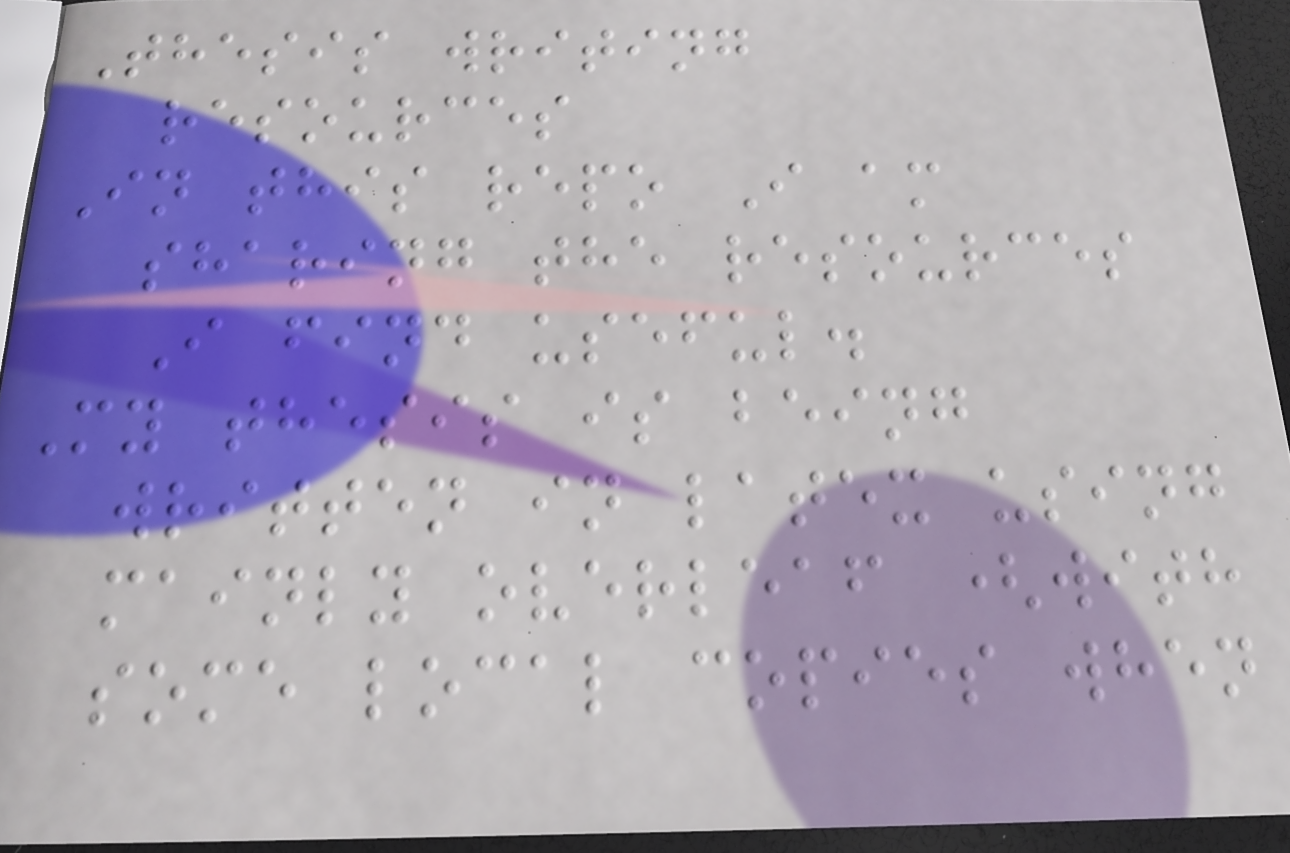Thesis writing
resources
In this repo I am
sharing the resources
I find useful.
My thesis is being
written in latex using
mainly overleaf (with
some local copies when
